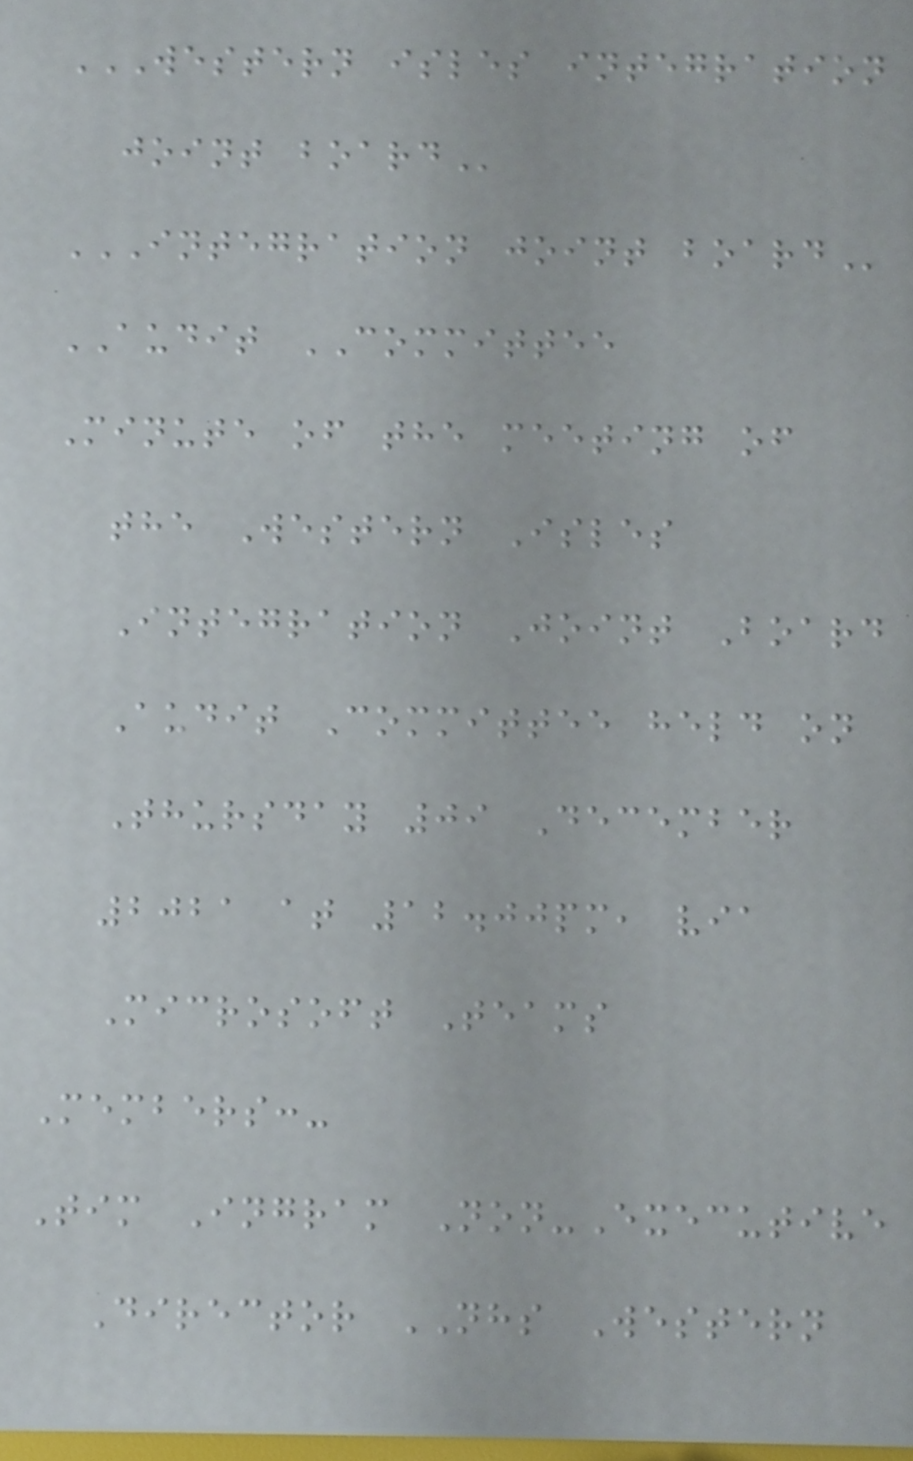WESTERN ISLES INTEGRATION
JOINT BOARD
INTEGRATION JOINT BOARD
AUDIT COMMITTEE
Minute of the meeting of
the Western Isles
Integration Joint Board
Audit Committee held on
Thursday 09 December
2021 at 12.00pm, via
Microsoft Teams
Members:-
Tim Ingram Non-Executive
Director NHS Western
